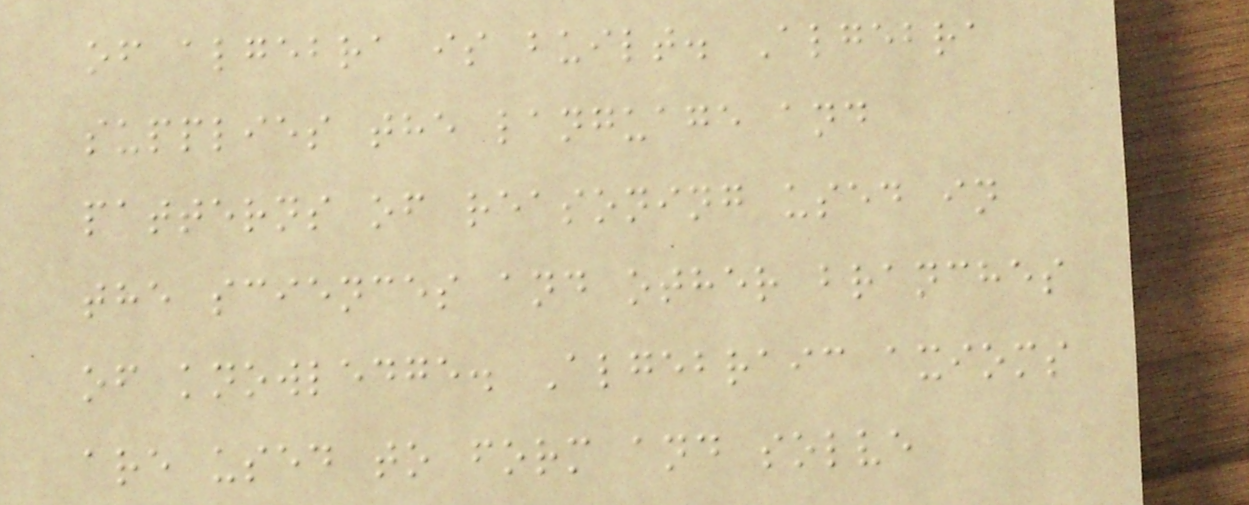of algebra is built. Algebra
supplies the language and
patterns of reasoning used in
the sciences and other branches
of knowledge. Algebraic axioms
are used to form and solve
